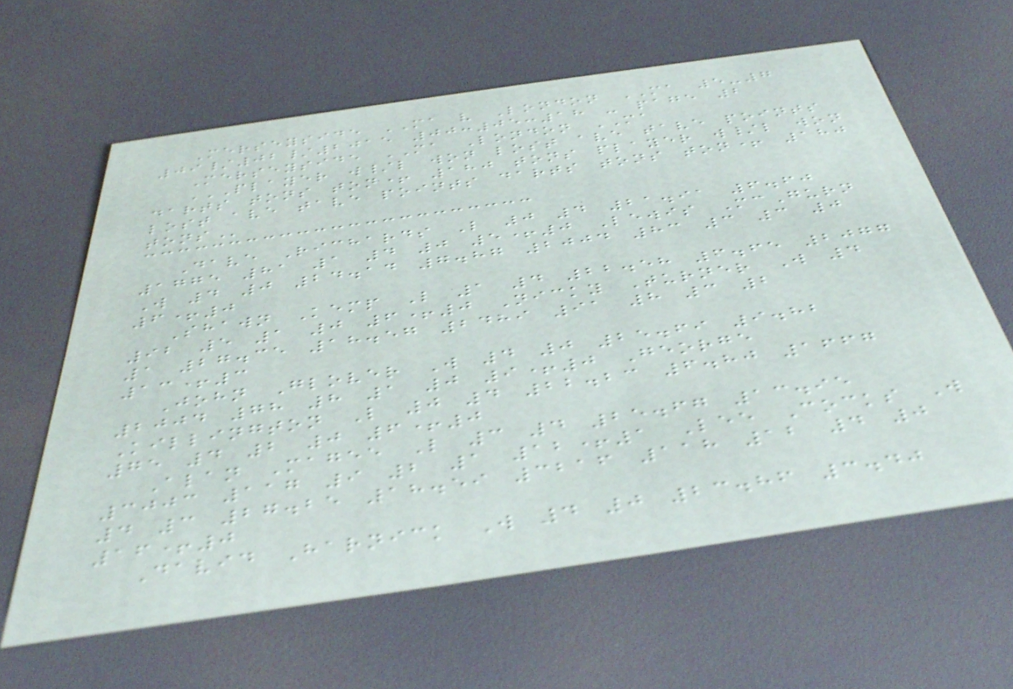Merseyside MA v London MA 5-7
09/02/2015 00:05:18 - page 2
Merseyside MA London MA
PLAYER W/L WON LOST AVE TAVE POINTS
DARTS TONS TON+ 180 TONS PLAYER W/L WON
LOST AVE TAVE POINTS DARTS TONS TON+ 180
TONS
Dave Richards L 0 4 21.91 6.60
1775 81 1 4 0 5+0 Lewis McGurn
W 4 0 24.14 7.87 2004 83 3 3 0
6+0
Shawn Kemp L 1 4 22.58 6.65 2077
92 5 1 0 6+0 Nicky Turner W 4
1 27.35 18.57 2489 91 8 3 2
13+3
John Glover W 4 0 25.69 9.82
2004 78 8 1 0 9+0 George
Killington L 0 4 22.23 6.80 1667
75 4 2 0 6+0
Alan Magee L 3 4 25.67 13.95
3003 117 9 2 1 12+1 Lee Cocks W
4 3 27.25 18.59 3216 118 12 4 0
16+0
David Harnick W 4 0 23.86 3.40
